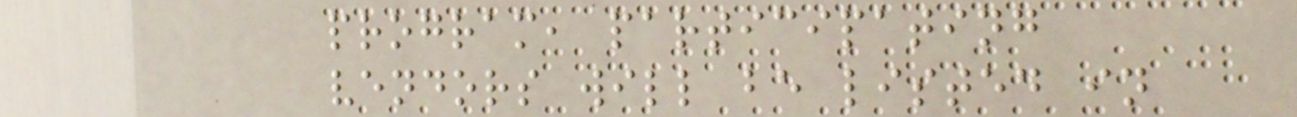program, participating
vendors will be listed in
